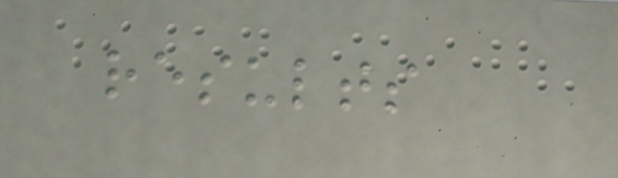results
